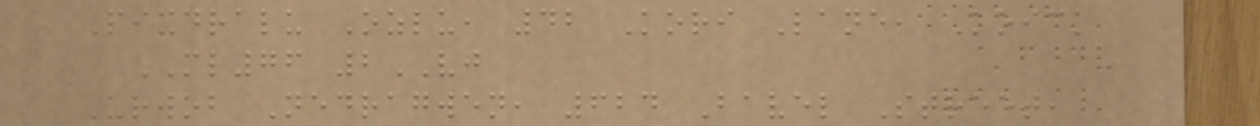Pixdralu Ozlu, 42 Kori Lane, Koick
ML76 2VJ
Urwob Nedragwen, 624 Bavel Street,
